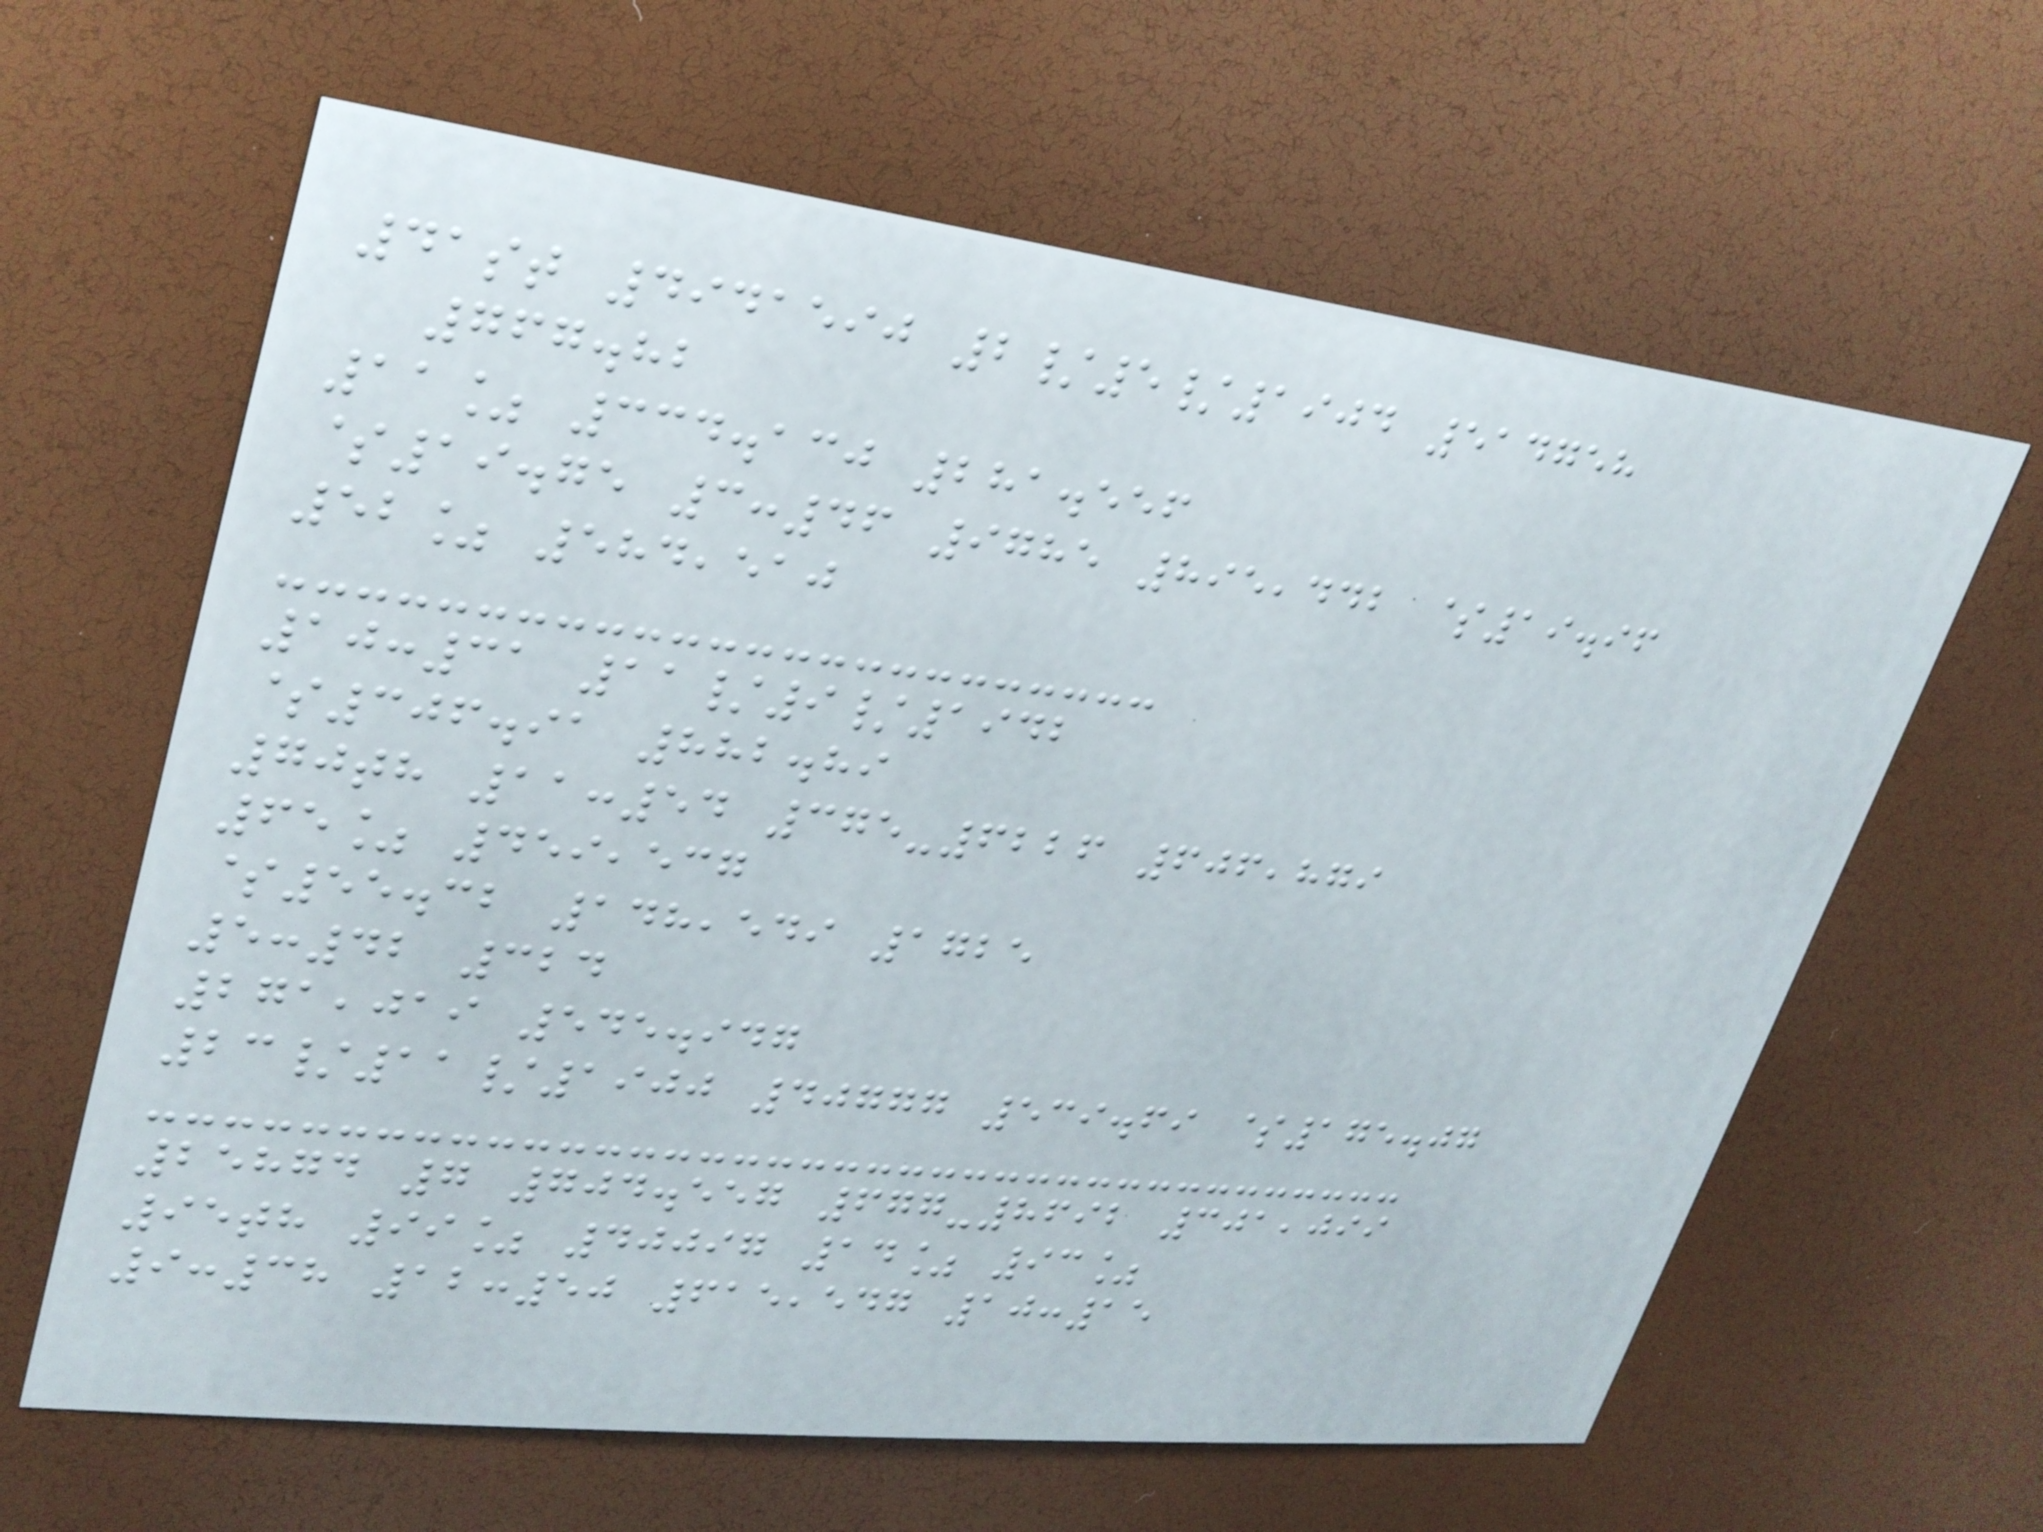41st 4941590 2/5/1904 514758
767.82
11% 334.130 281.556
$19.75 3:46 9785 895,442 $19.96
52% 584,510
10:31 11/9/1942
$306.91 882.89
70th 11:54 375-6226 606,879
65% 459,537
$55.32 148,549 1725
5:42 324
271,019 545.947
23/11/1900 40777 539.69 $175.07
25874 7 704.557 677-8692 301,099
95th 99% 40097 14% 93%
9:38 12:50 615,547 10:15
